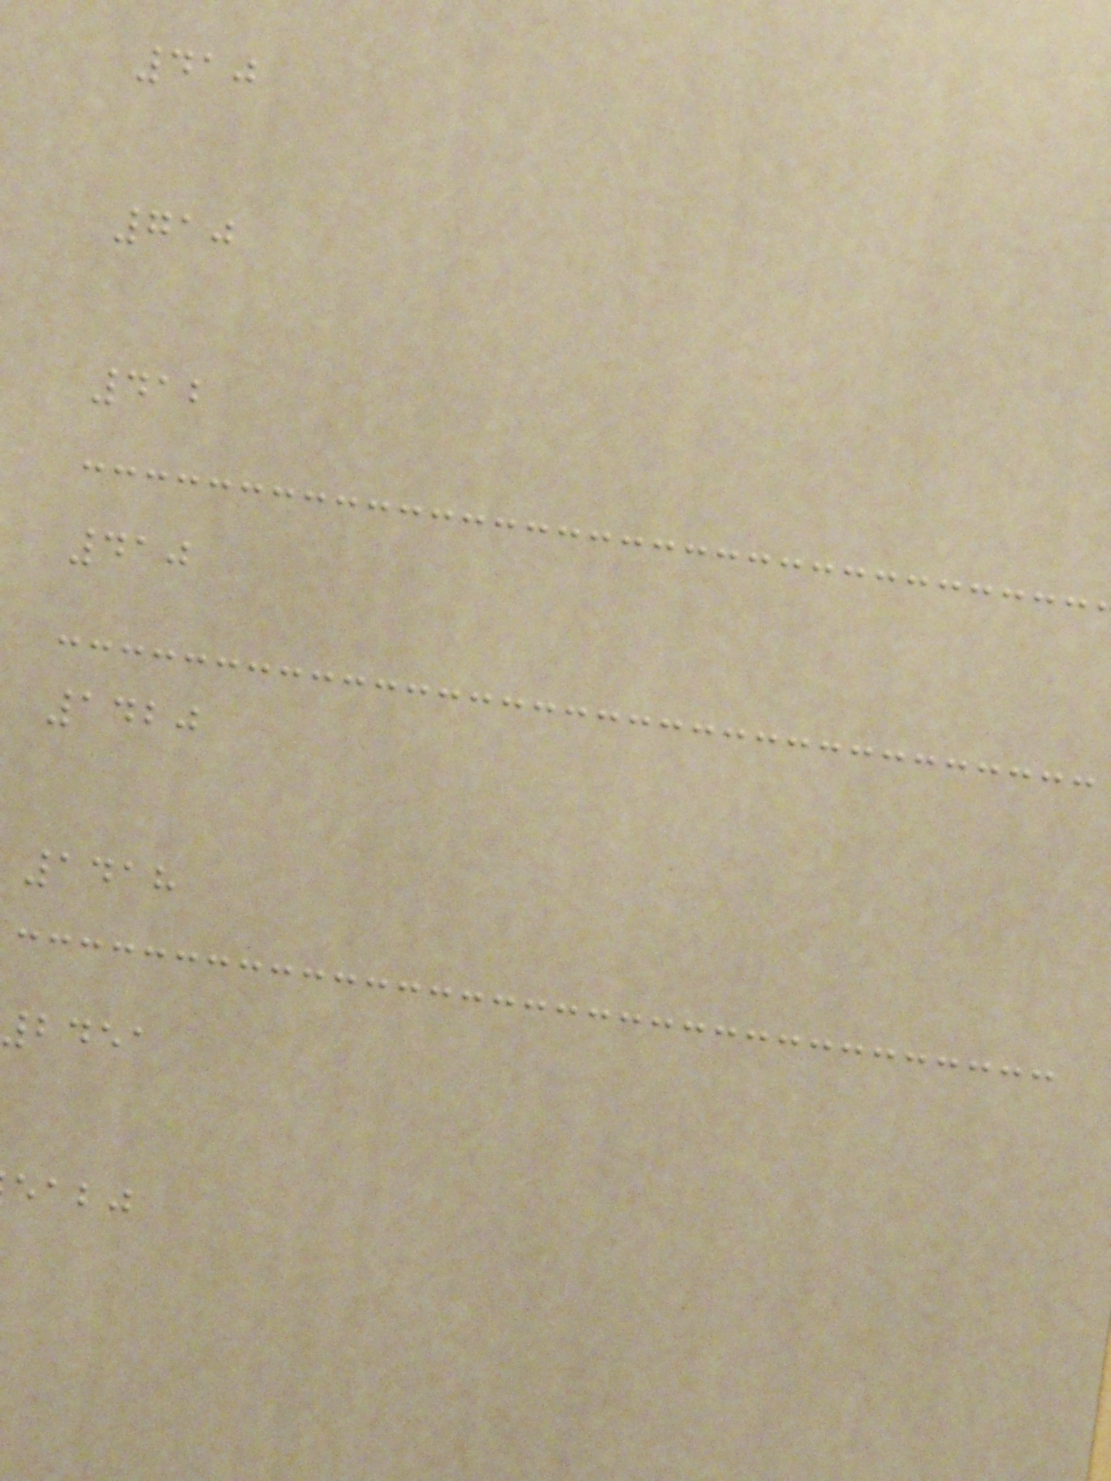410
710
412
410
1420
1418
2451
eabj
